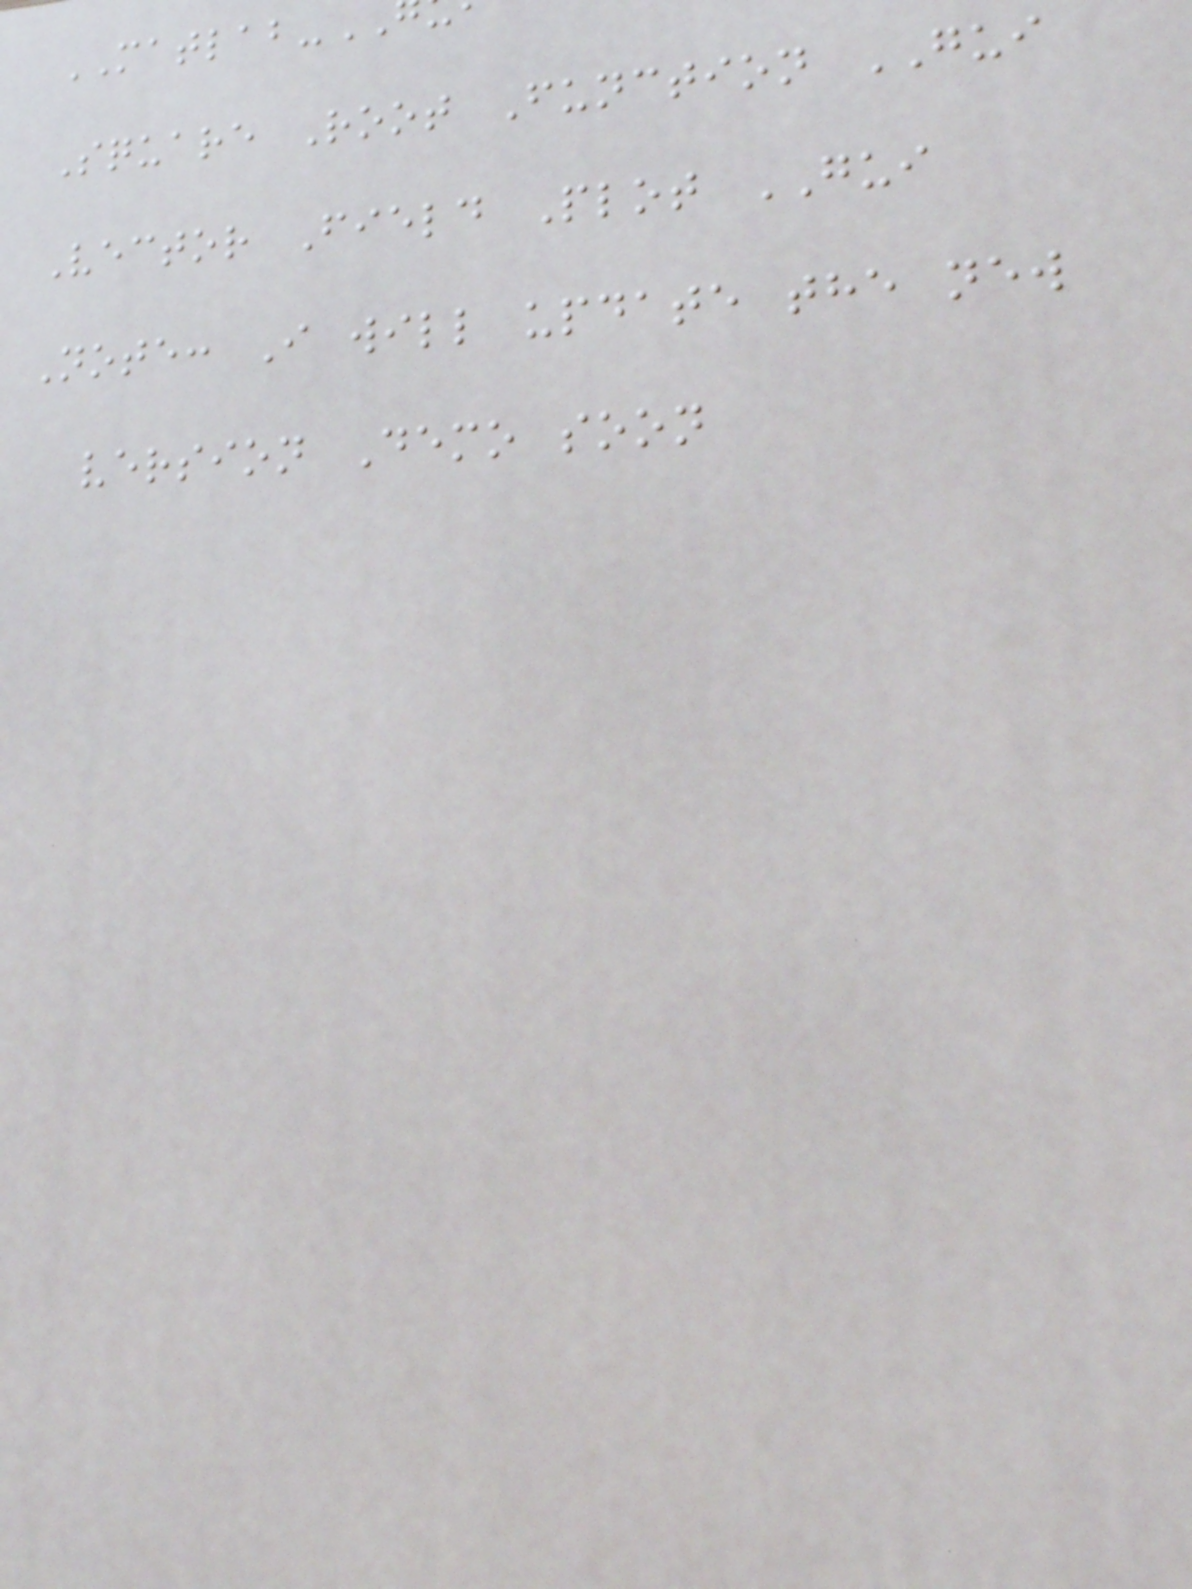MATLAB-
Square Root Function GUI
Vector Field Plot GUI
Note: I will update the new
version Demo soon
